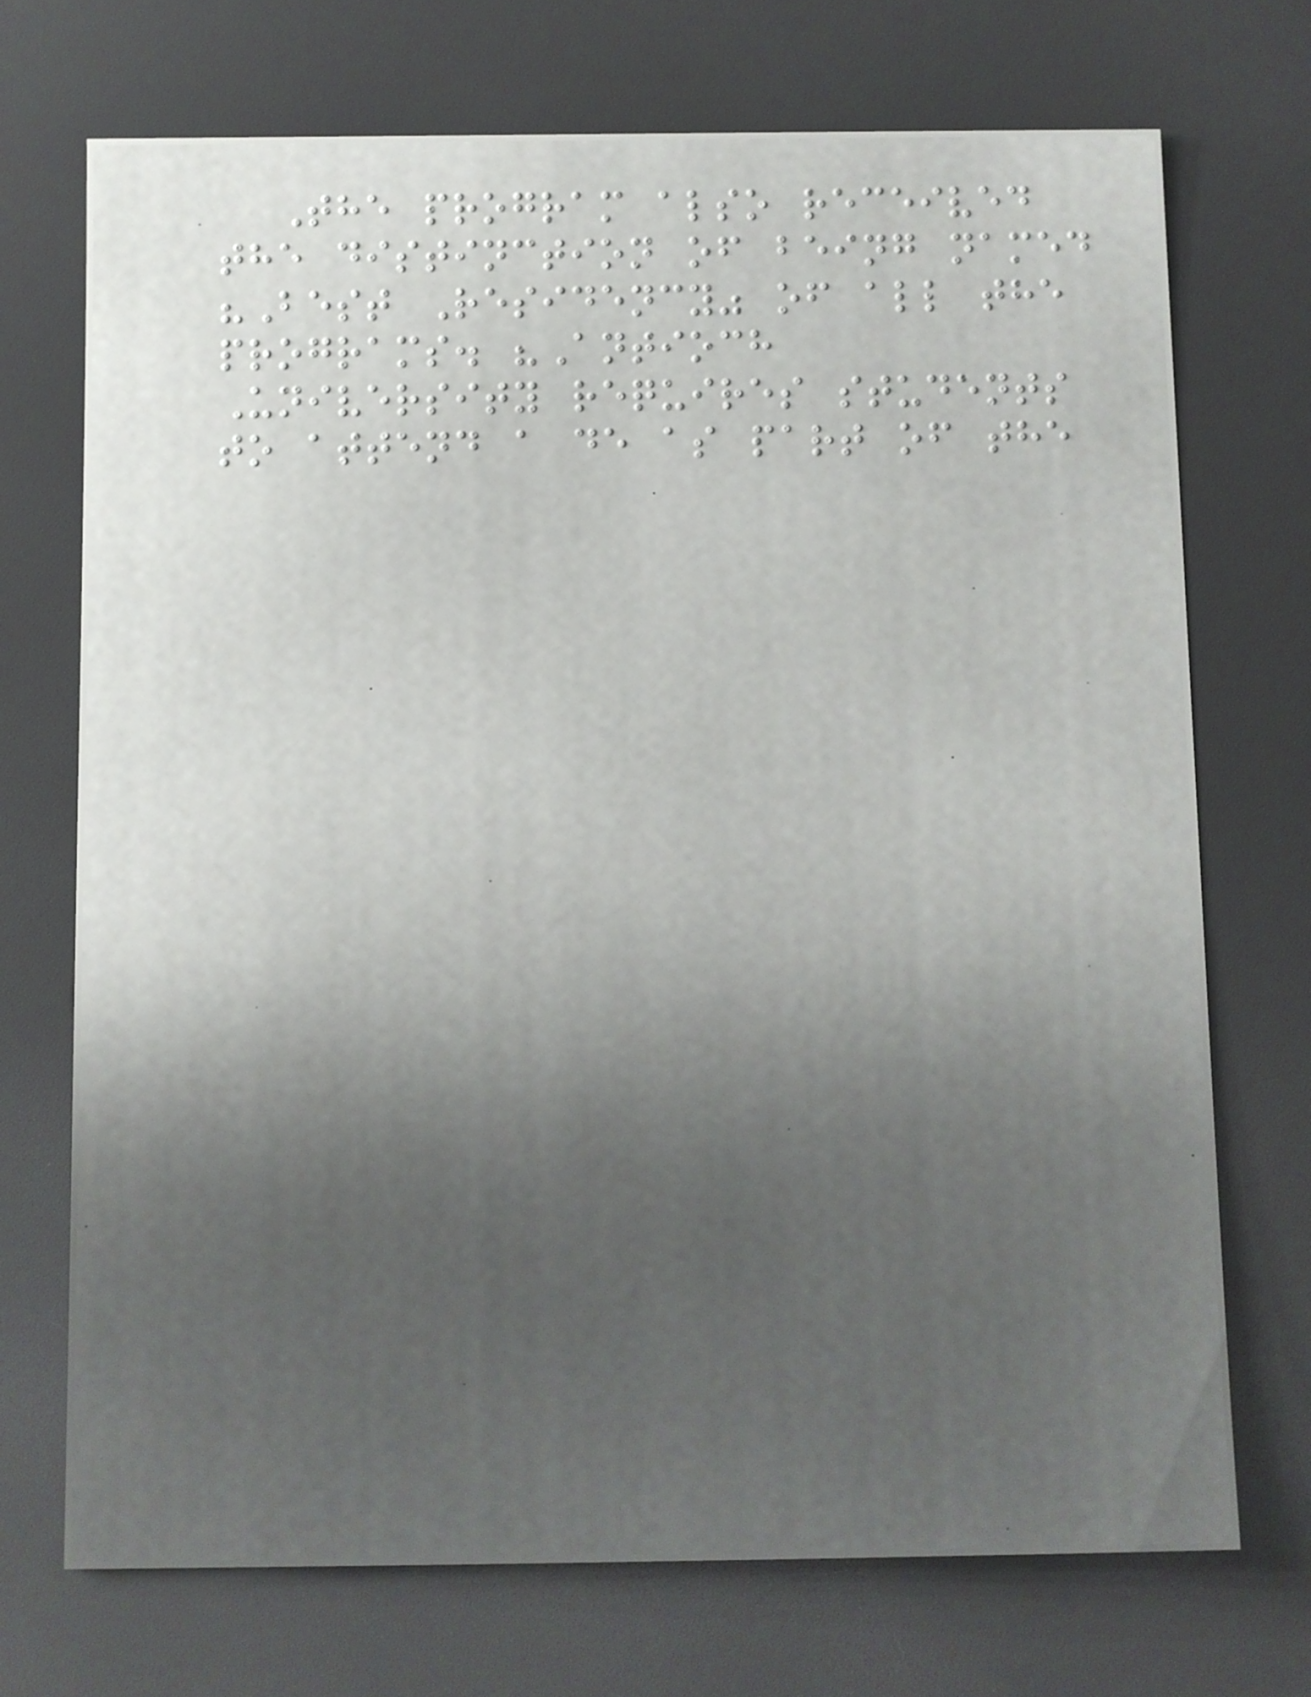The program also received
the distinction of being named
"Best Residency" of all the
programs. "Antioch
University requires students
to attend a de as part of the
